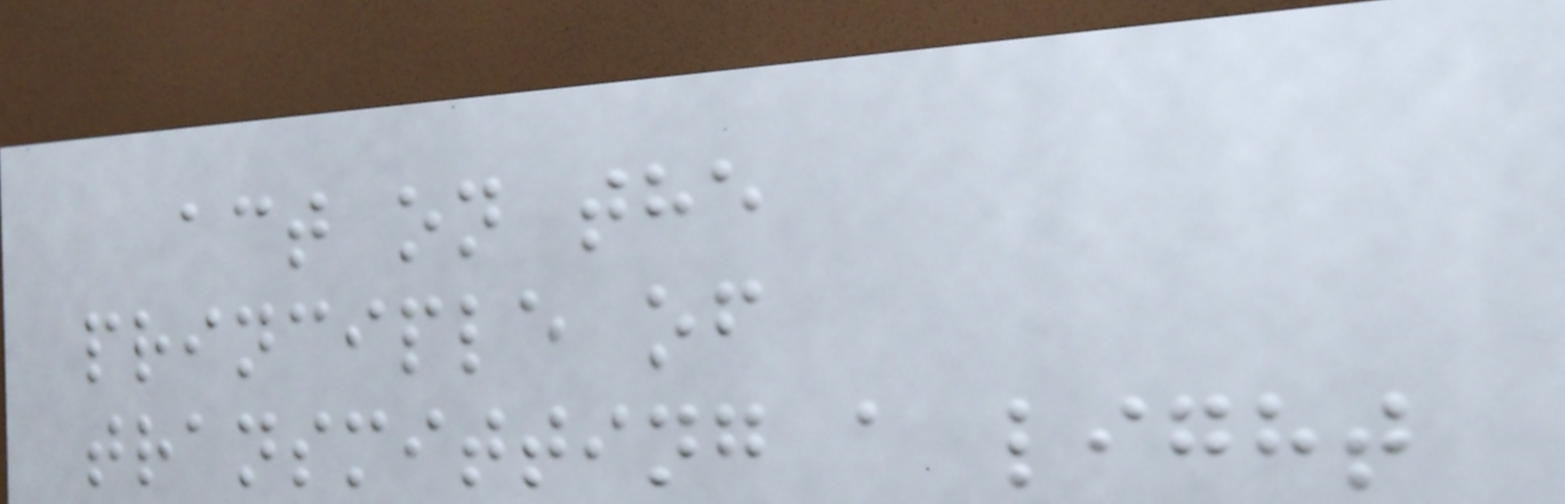act on the
principle of
transmitting a light
